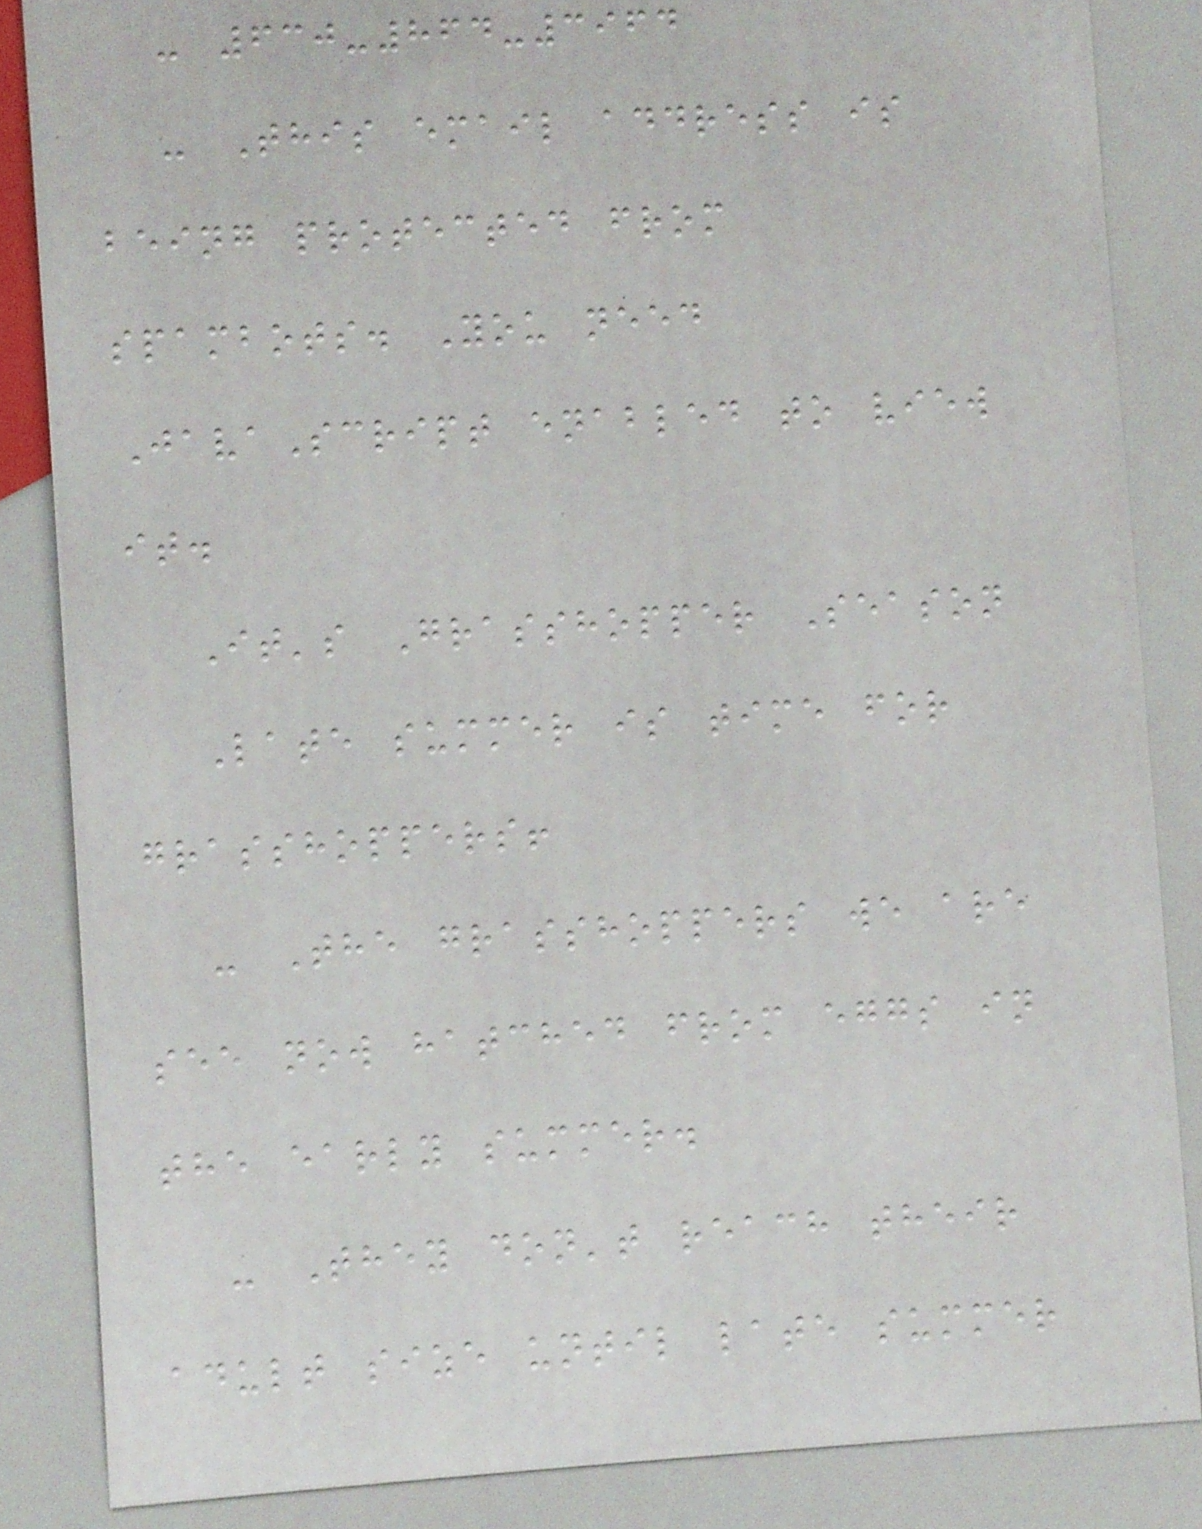- 630-864-3964
- This email address is
being protected from
spambots. You need
JavaScript enabled to view
it.
It's Grasshopper Season
Late summer is time for
grasshoppers!
- The grasshoppers we are
see now hatched from eggs in
the early summer.
- They don't reach their
adult size until late summer
